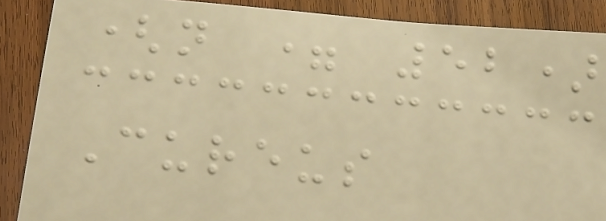(n = 52)
Cureus
